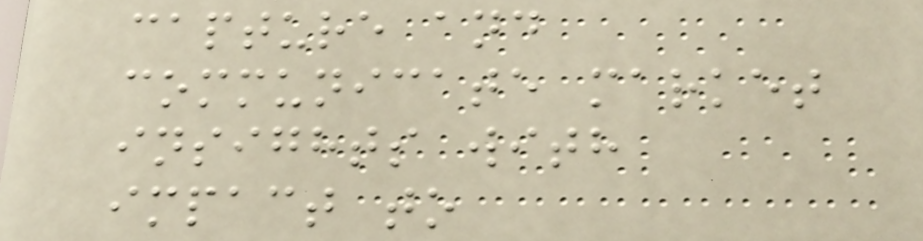capture and
communicate market
insights with
impact to
